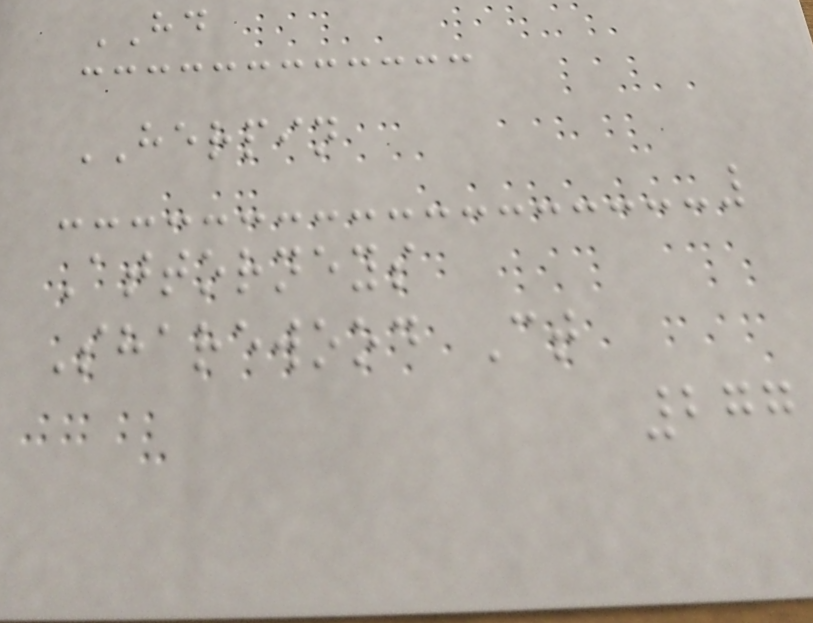HD
HERPIN
Attorneys
Sharewood Ct
277
